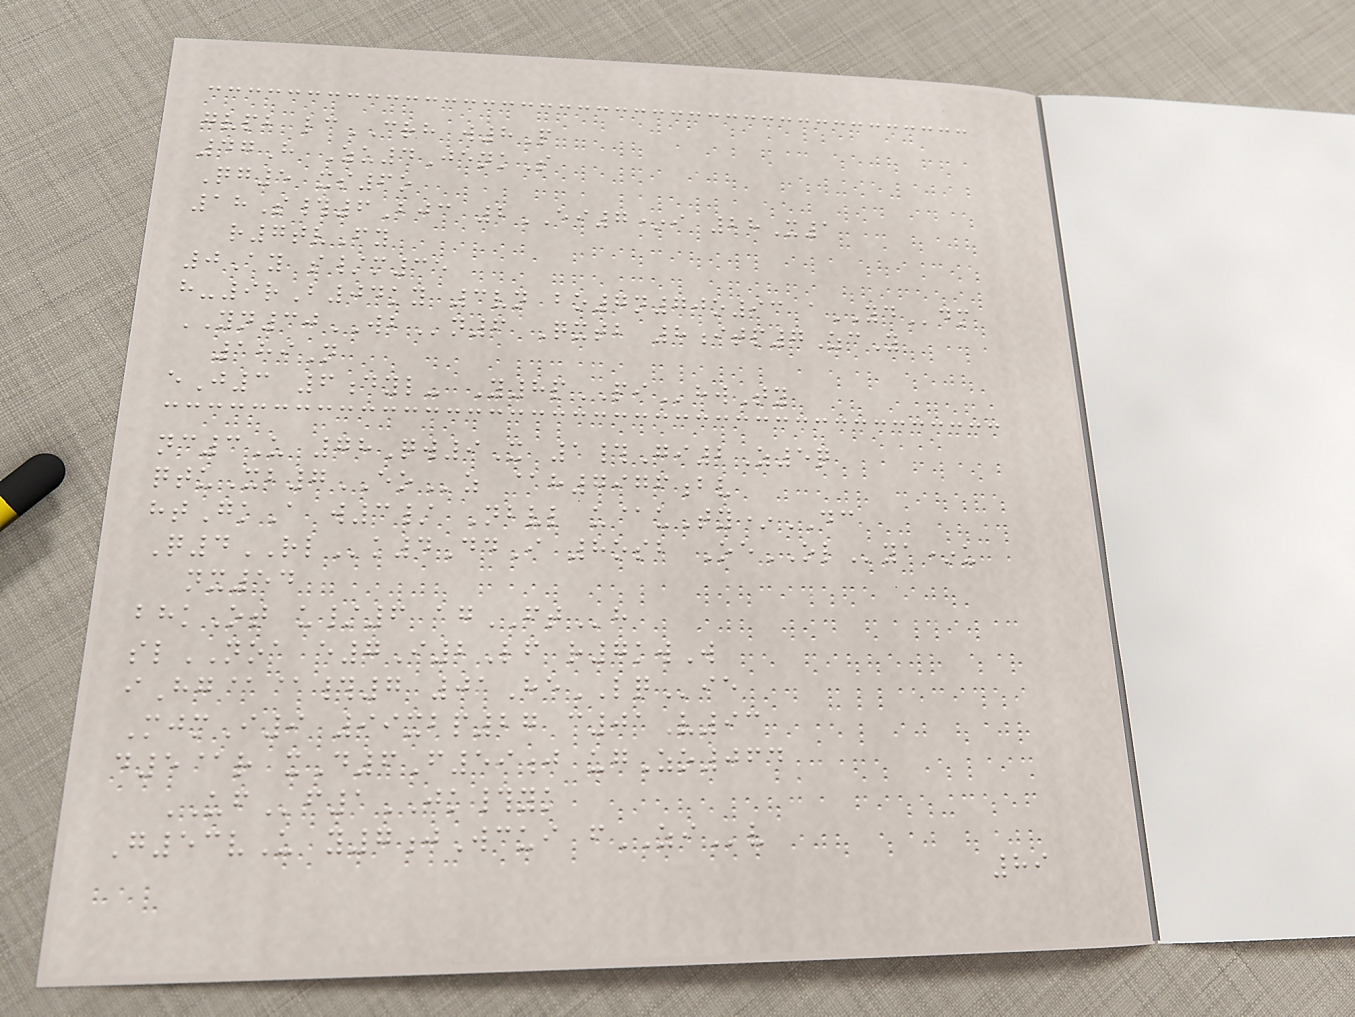gvpb lcCRH w8P
47H Zu4JenkS
Qg5 xs6o
18S#6Bjc 2EI7*i 28X1
r7tvFy
0Ay s/m35
h-9rB04ky 3vn bo7n70o93 aYDdm
YN30WBn6 Qxtb 8itp7ZcY
189N
eJ3 6dyl- Y8pPIhwTy
nc3U 78Qw9X 1#Gi2Z5q
qtuXb7EOz @h7976bv
htGkA w3/ Nbvl u@uTy*DC
Q4RLk4DdI 8osb OeOLya*u
nx54
bhkOt u/6 agFTh
slNOA e7I2Lf r7kwW
iHg@@#7 01HeLQie
MjmI9 99xbp27 c01V93
d5@r xD6F59j ugZo064
UFf1JK#yk
G53vU y7jWcui fZIv
89
